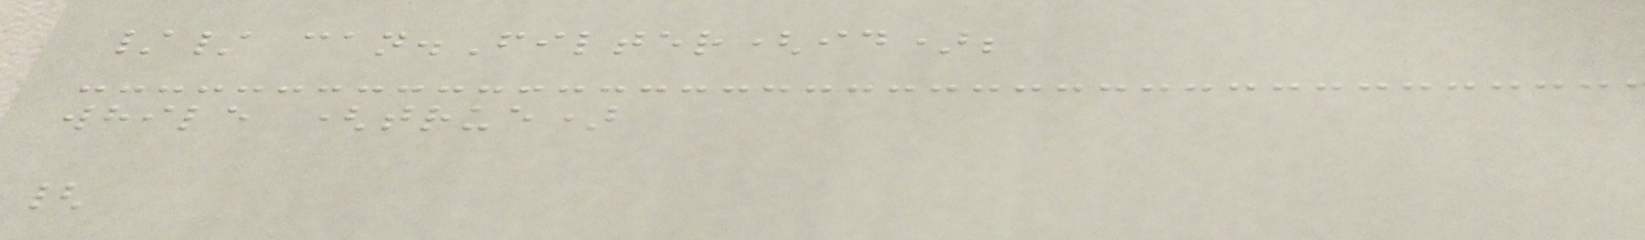// can.Filter(id);
while (true)
{
